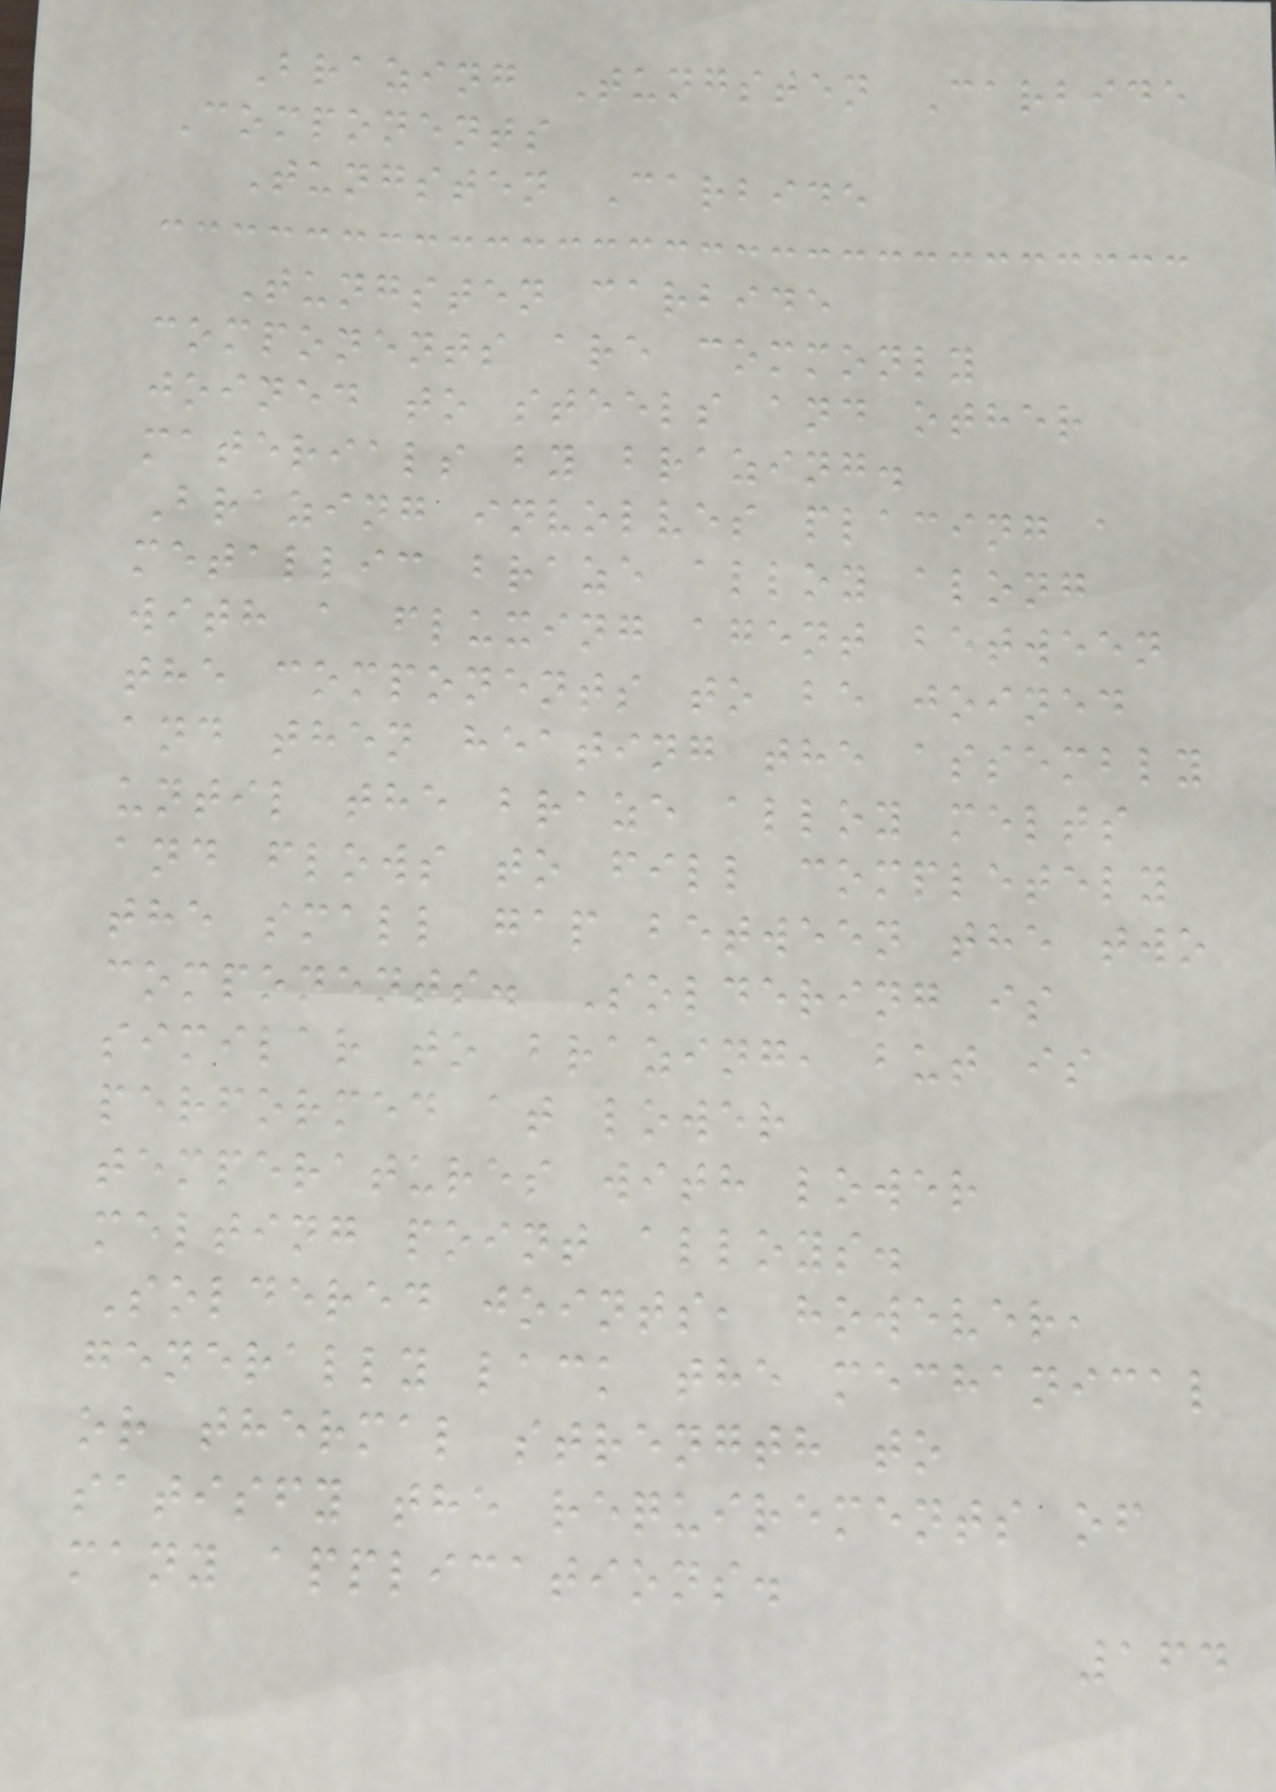Brazing Tungsten Carbide
Components
Tungsten Carbide
Tungsten carbide
components are commonly
joined to steels and other
materials by brazing.
Brazing involves placing a
metallic braze alloy along
with a fluxing agent between
the components to be joined
and then heating the assembly
until the braze alloy melts
and flows to fill completely
the small gap between the two
components. Soldering is
similar to brazing, but is
performed at lower
temperatures with lower
melting point alloys.
Soldered joints, however,
generally lack the mechanical
or thermal strength to
satisfy the requirements of
many applications.
164
